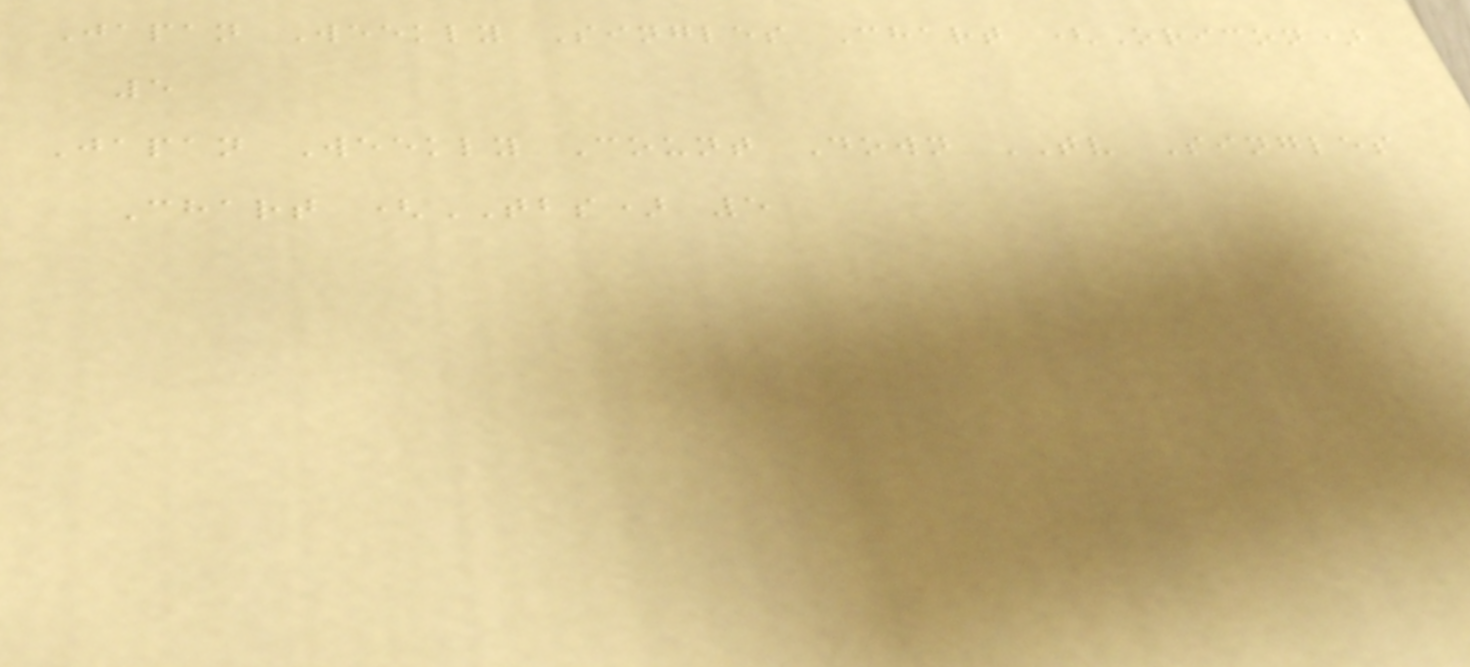Japan Weekly Singles Chart (Oricon)
5
Japan Weekly Count Down TV Singles
Chart (TBS) 5
